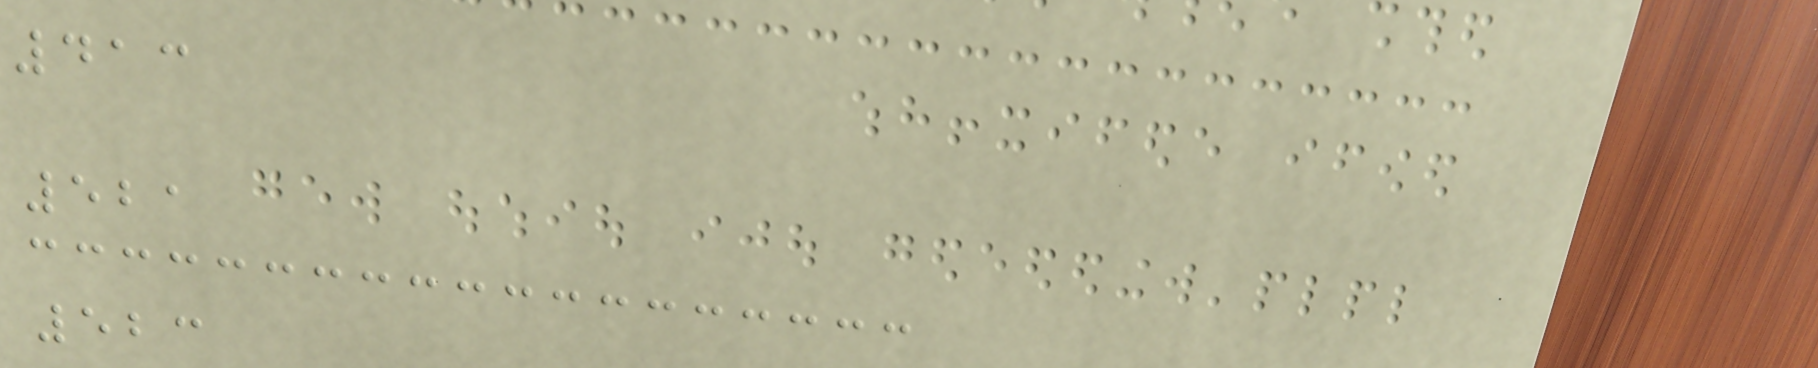413
521
523
